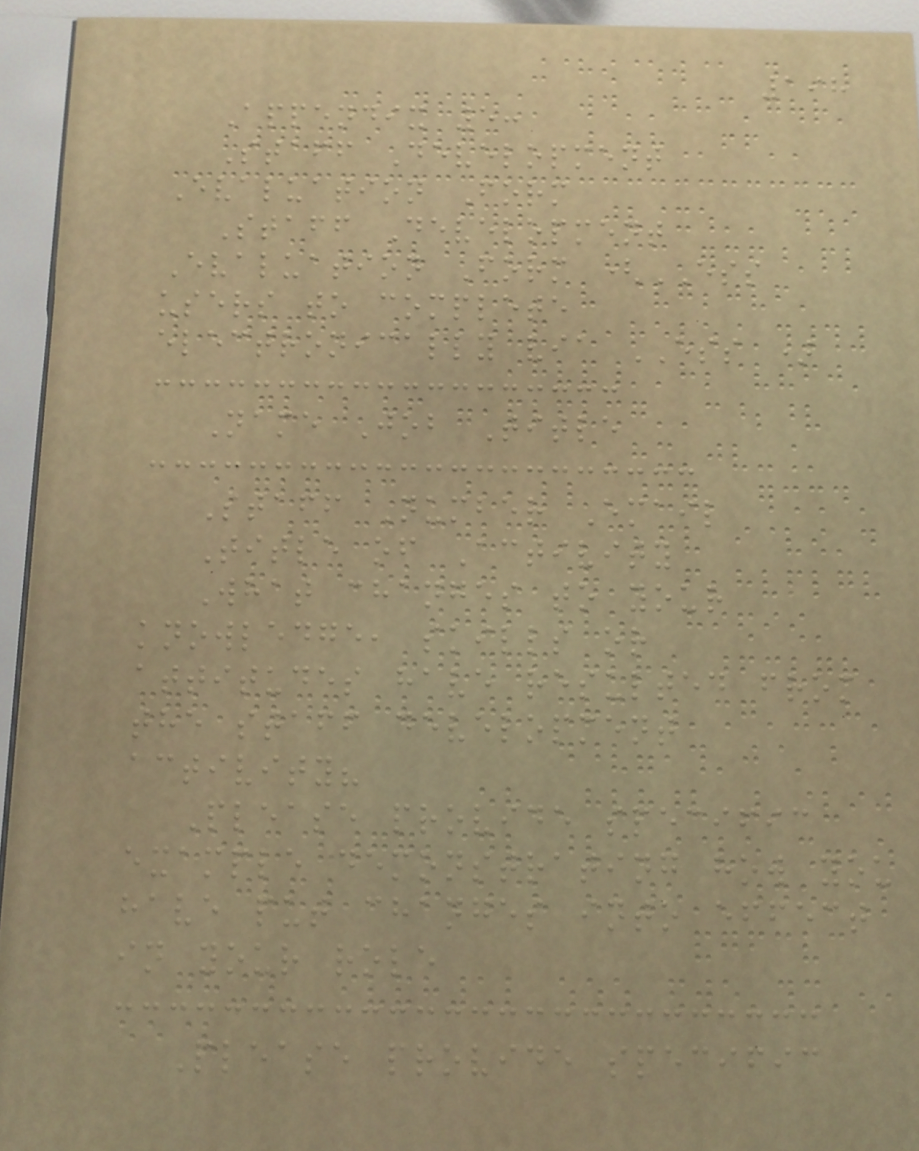198
Appendix 5:
Staff Development
Evaluation Form
Staff Development
Evaluation Form (ESS
users to complete
electronically via ESS )
Name Job Title
Staff Number Email
Title of Activity
What changes to your
knowledge, skills or
attitudes have resulted from
the staff development
activity?
Please provide specific
example demonstrating how you
have put changes into effect
in your role
Please provide specific
